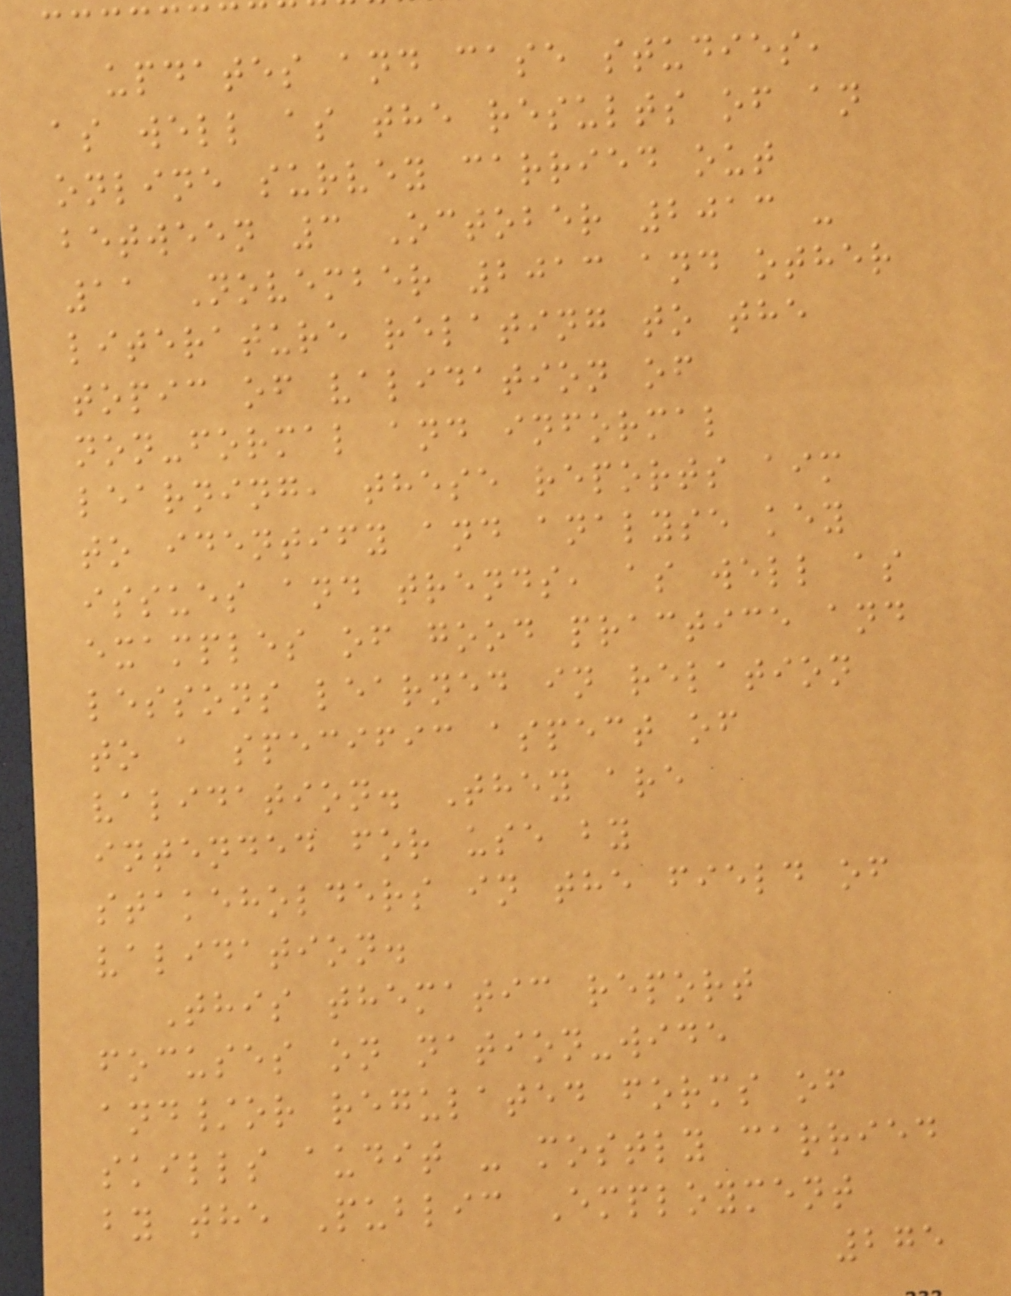updates and case studies,
as well as the results of an
online survey carried out
between 3 October 2013 -
11 November 2013 and other
literature relating to the
topic of validation of
non-formal and informal
learning, these reports aim
to identify and analyse key
issues and trends, as well as
examples of good practice and
lessons learned in relation
to a specific aspect of
validation. They are
intended for use by
stakeholders in the field of
validation.
This thematic report
focuses on nation-wide
and/or regulated forms of
skills audit - mostly carried
by the Public Employment
275
